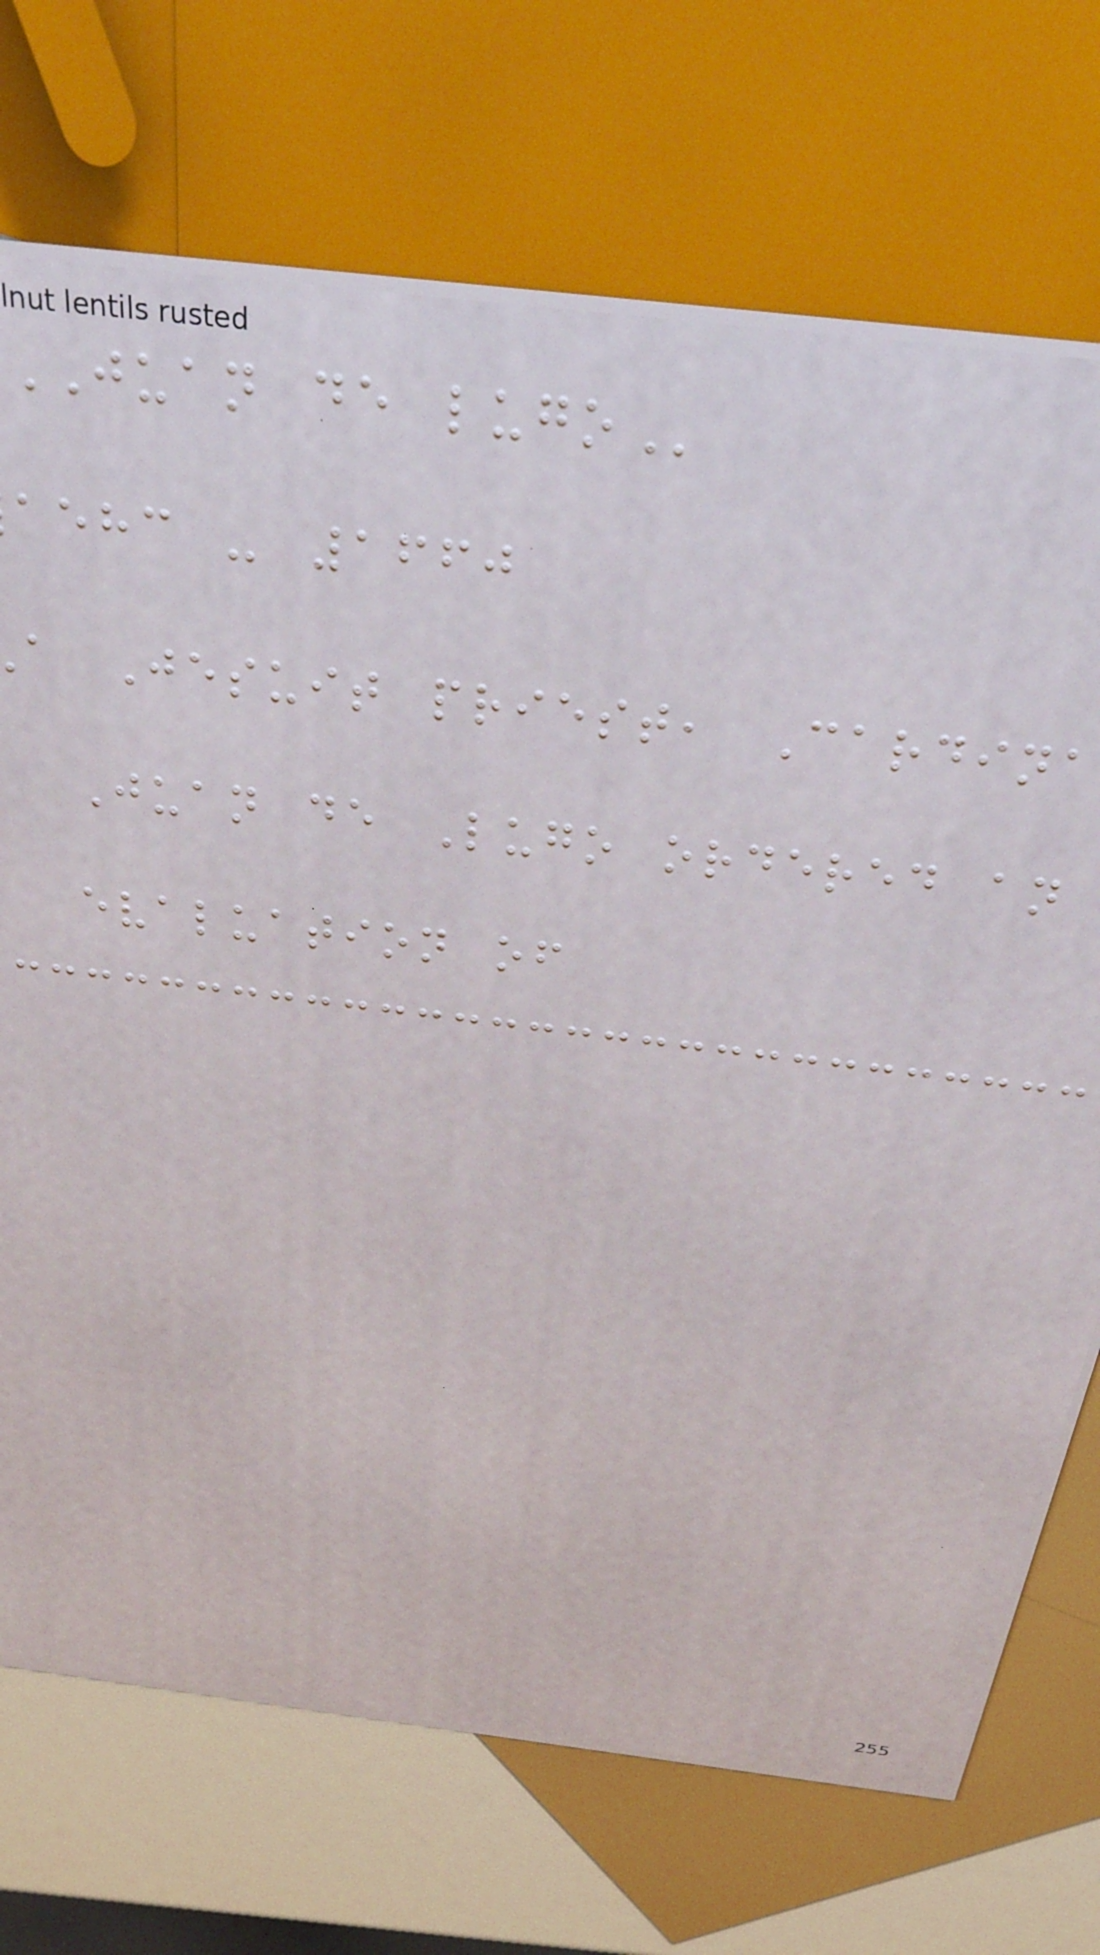JUAN de
aehc - 1660
a Jesuit priest, Cardina
Juan de Lugo ordered an
evaluation of
